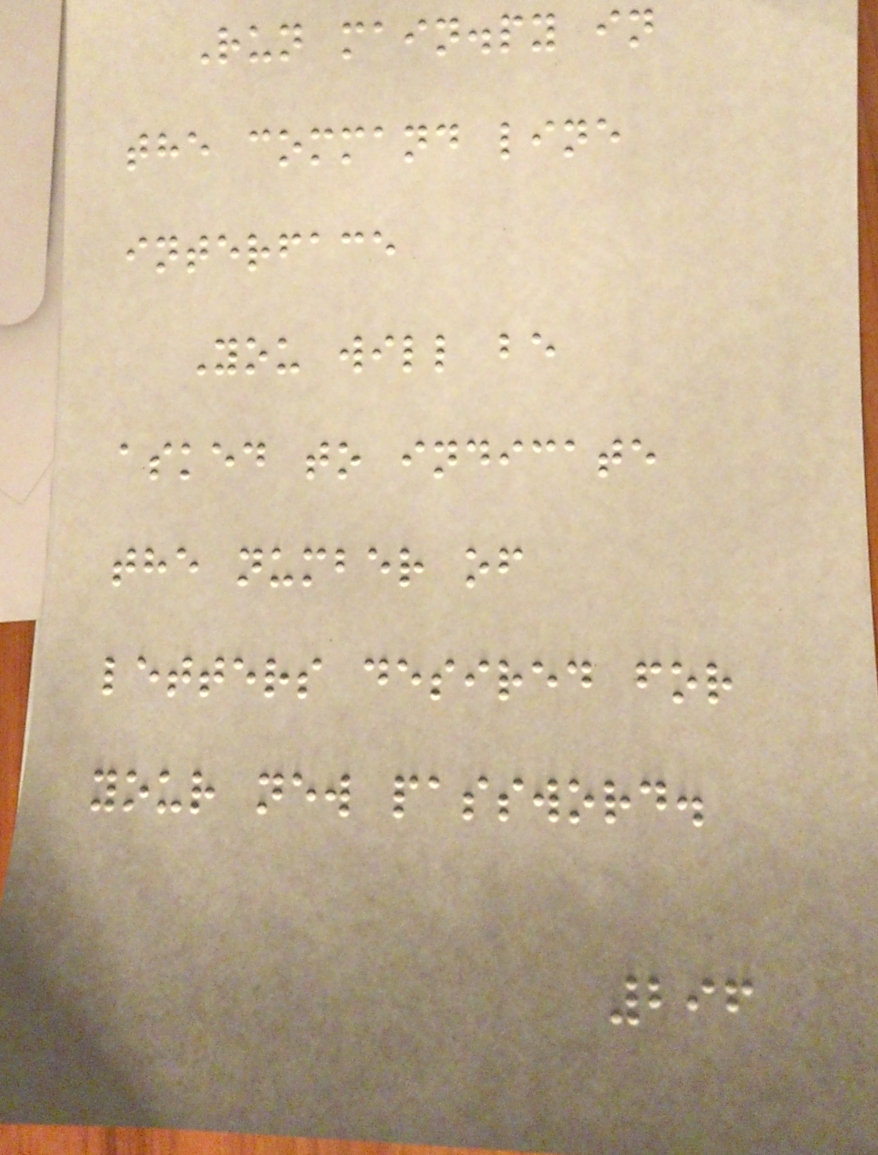Run main.py in
the command line
interface
You will be
asked to indicate
the number of
letters desired for
your new password.
296
